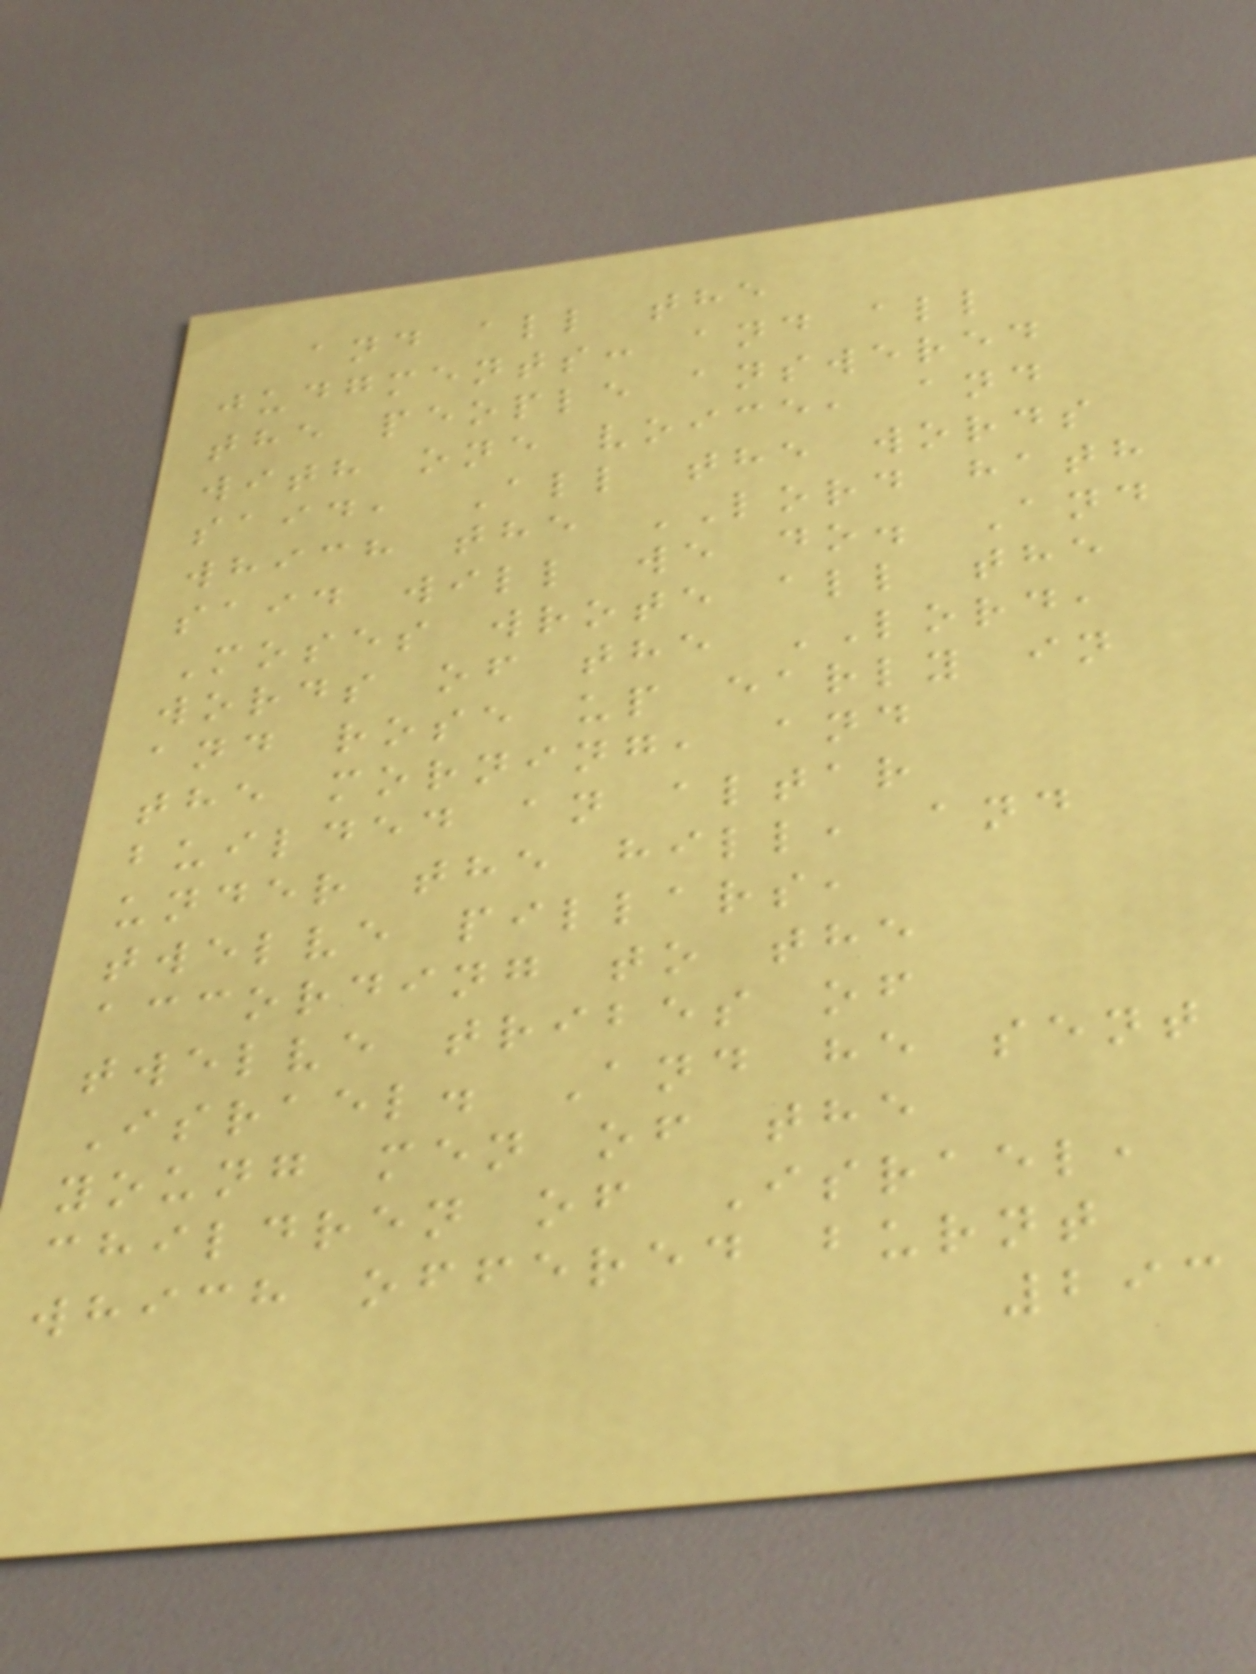and all the
judgments: and all
the people answered
with one voice, and
said, All the words
which the LORD hath
said will we do. And
Moses wrote all the
words of the LORD,
and rose up early in
the morning, and
builded an altar
under the hill, and
twelve pillars,
according to the
twelve tribes of
Israel. And he sent
young men of the
children of Israel,
which offered burnt
293
